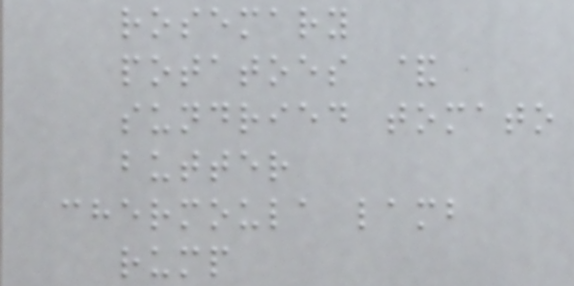rosemary
potatoes &
sundried tomato
butter
chermoula lamb
rump
